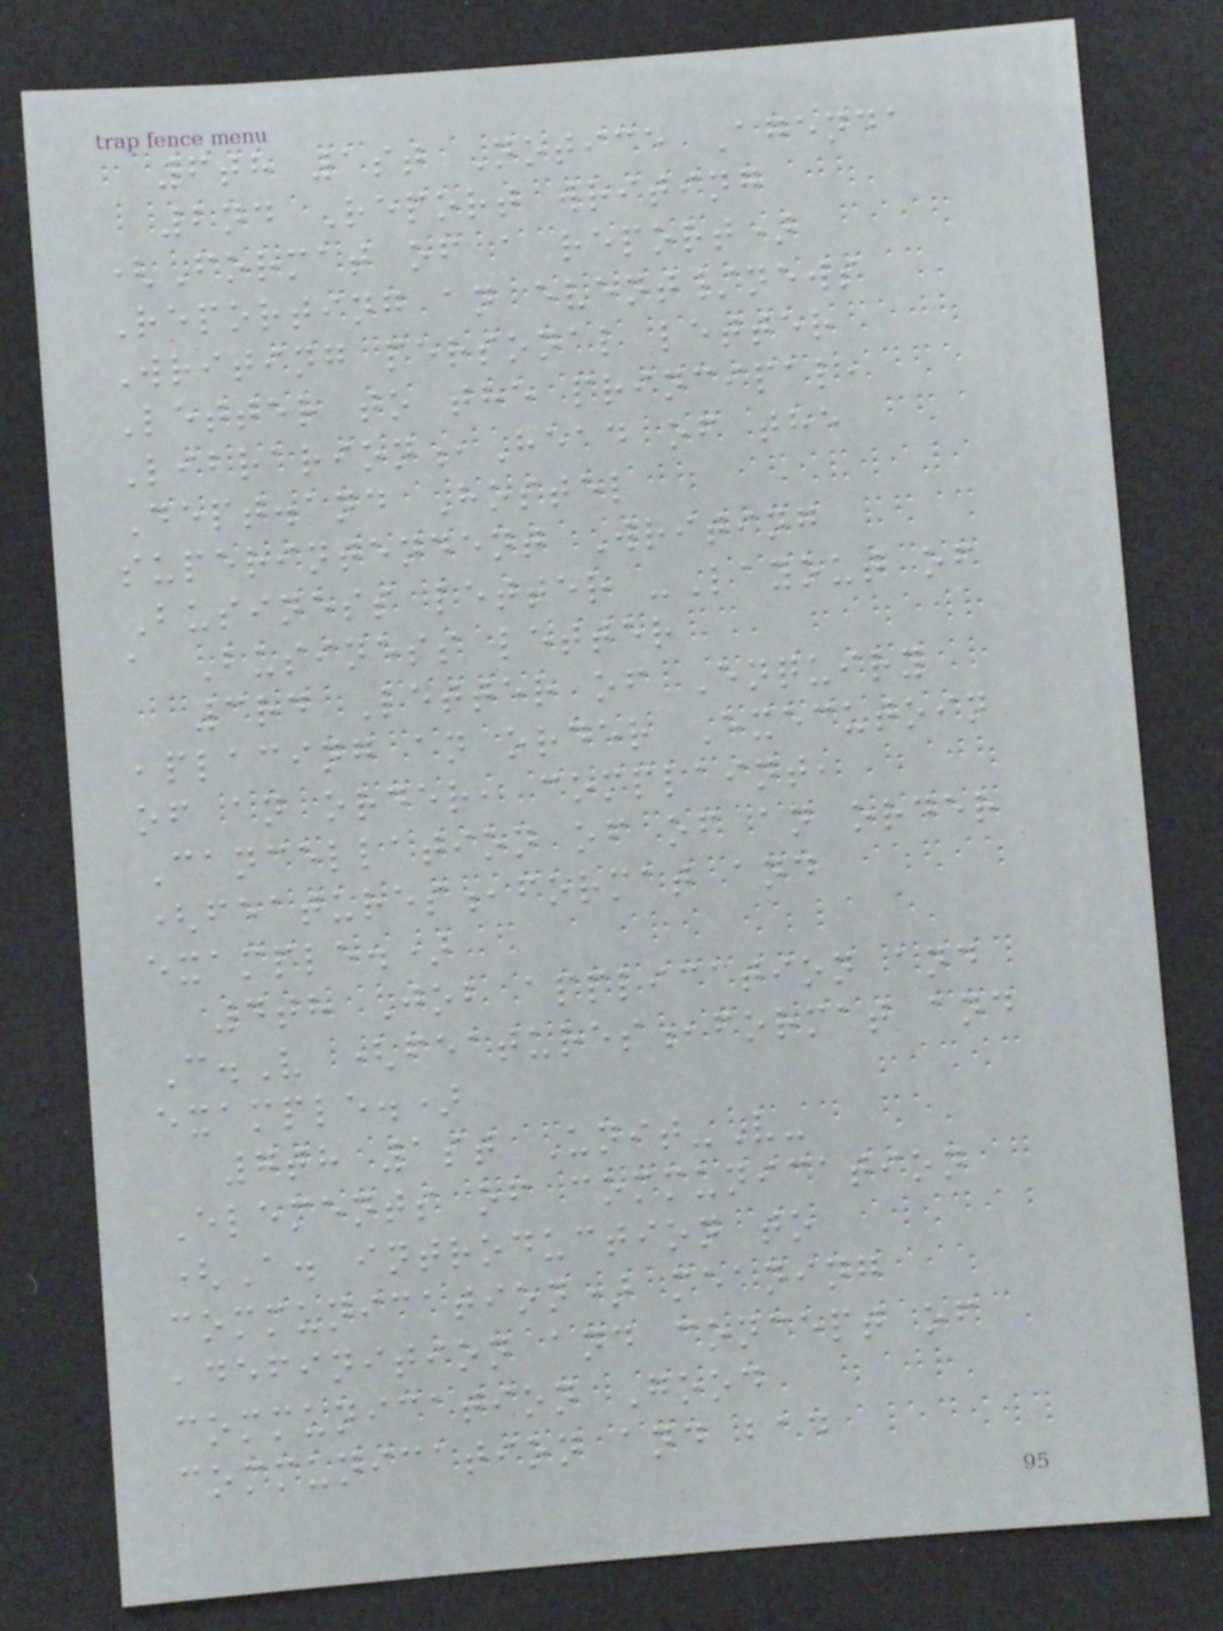6th 1st Notice Agenda
2nd Report writing
(Format of a report)
Reporting an event/news
Writing personal letter
Letter to the principal,
Librarion,Head of the
Dept.and Hostel
superintendent Writing
Business letter -Layout of
a Business letter
3rd Letter of Enquiry
,placing an order Executoin
of an order, complaint,
Cancellation of of an order
(features,format and
example.)
4th Job application and
C.V (features,format and
example.)
7th 1st Unit-V-
Elements of communication
(A. introduction to
communication) meaning
,definition and concept of
communication Good
communication and bad
